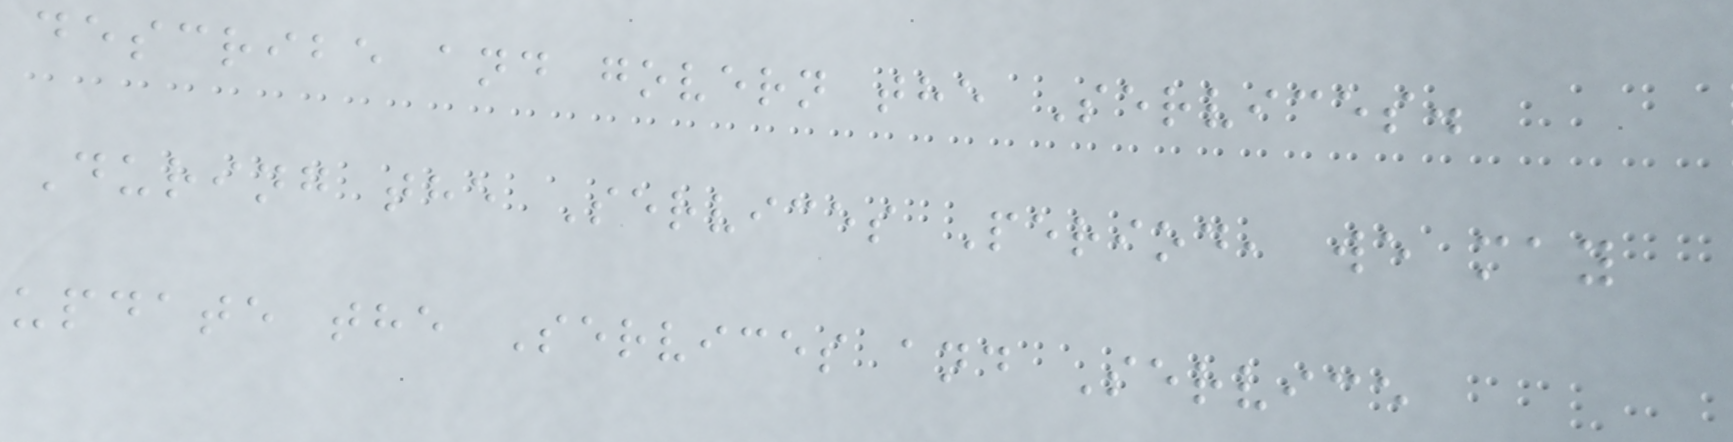describe and govern the Services.
During the Services Period, we may
update the Services and Service
